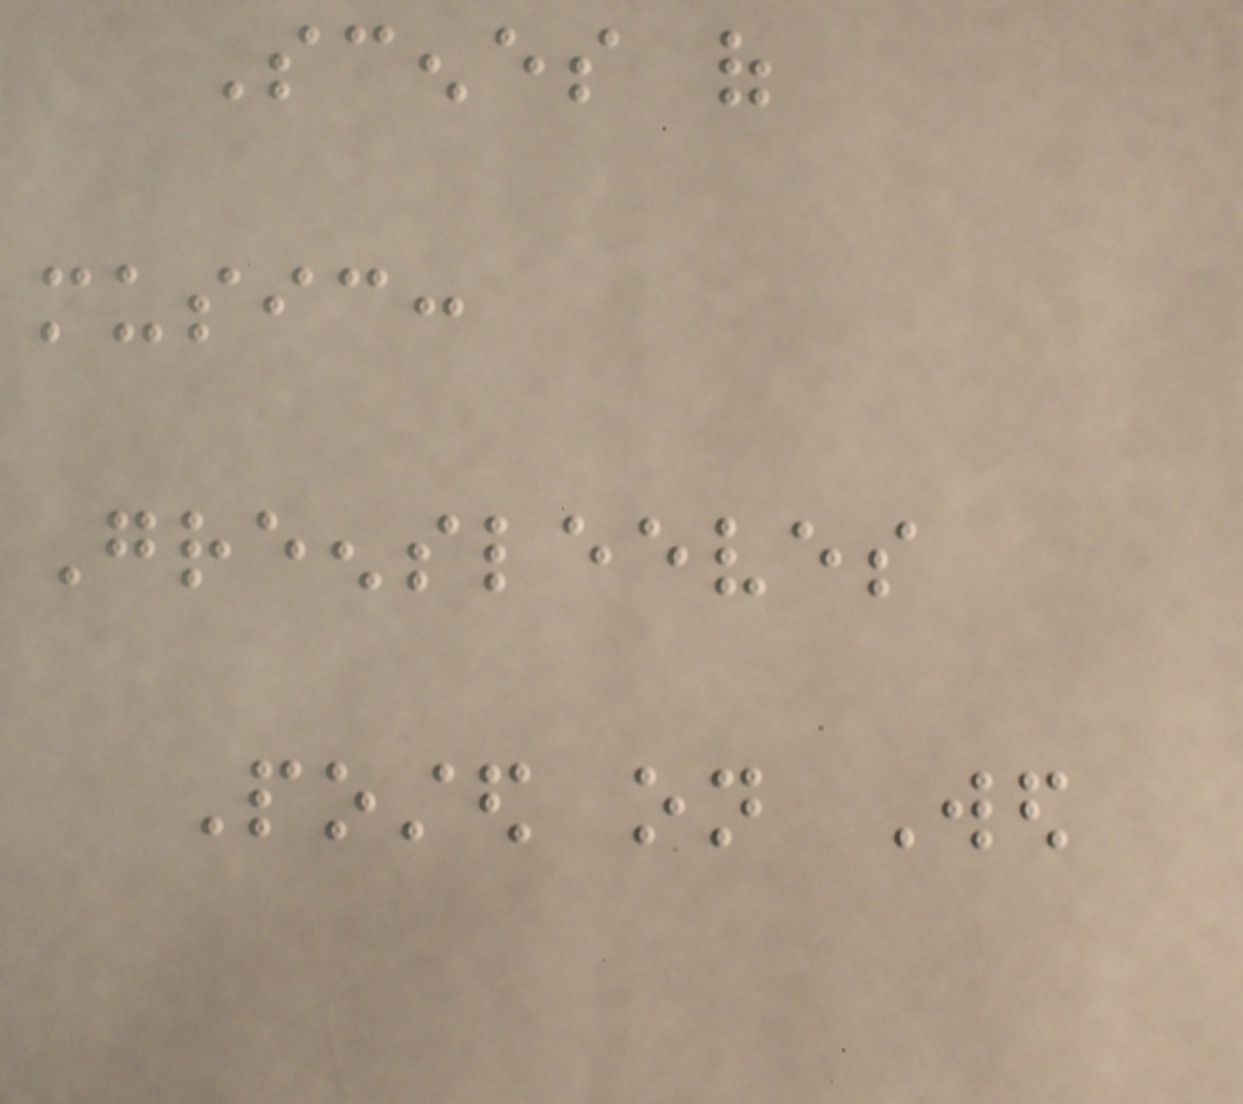Scenes of
music:
Greensleeves
Posted on Wed
